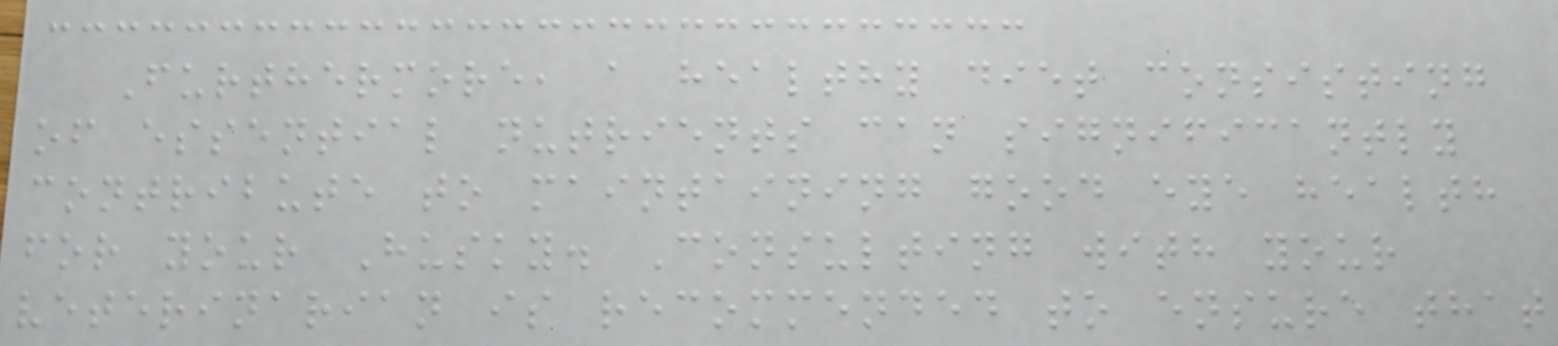Furthermore, a healthy diet consisting
of essential nutrients can significantly
contribute to maintaining good eye health
for your Husky. Consulting with your
veterinarian is recommended to ensure that
